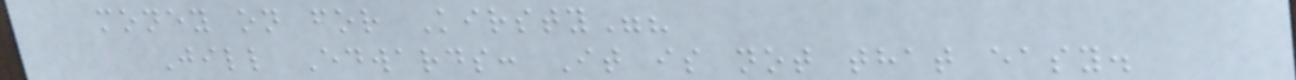money on for Kirsty"?
Jill Edwards: It is not that easy.
